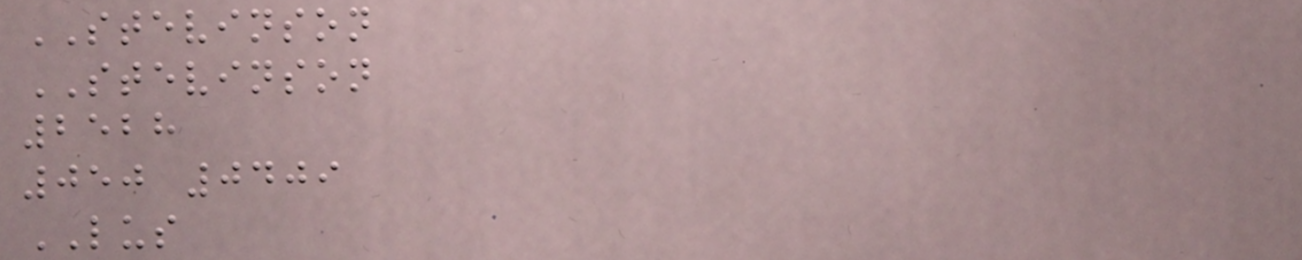STEVINSON
STEVINSON
2528
050 0409
LUS
